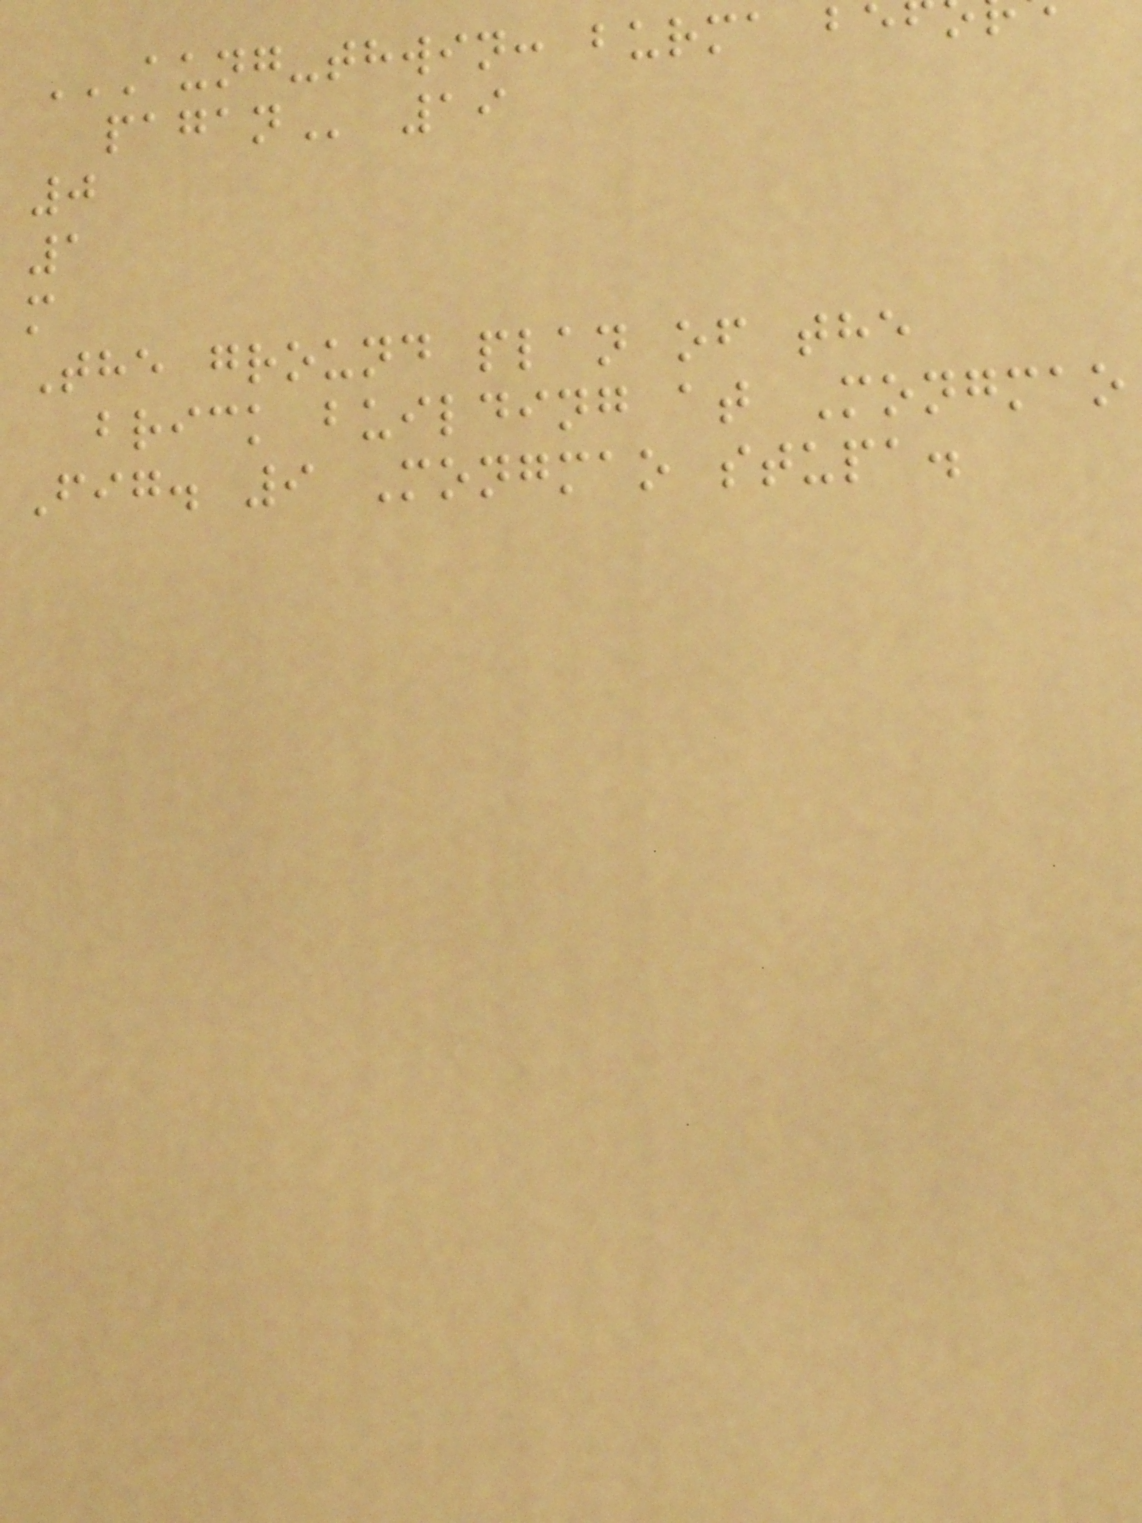0
1
m
The ground plan of the
brick building at Mongmao
Fig. 9 Mongmao stupa.
